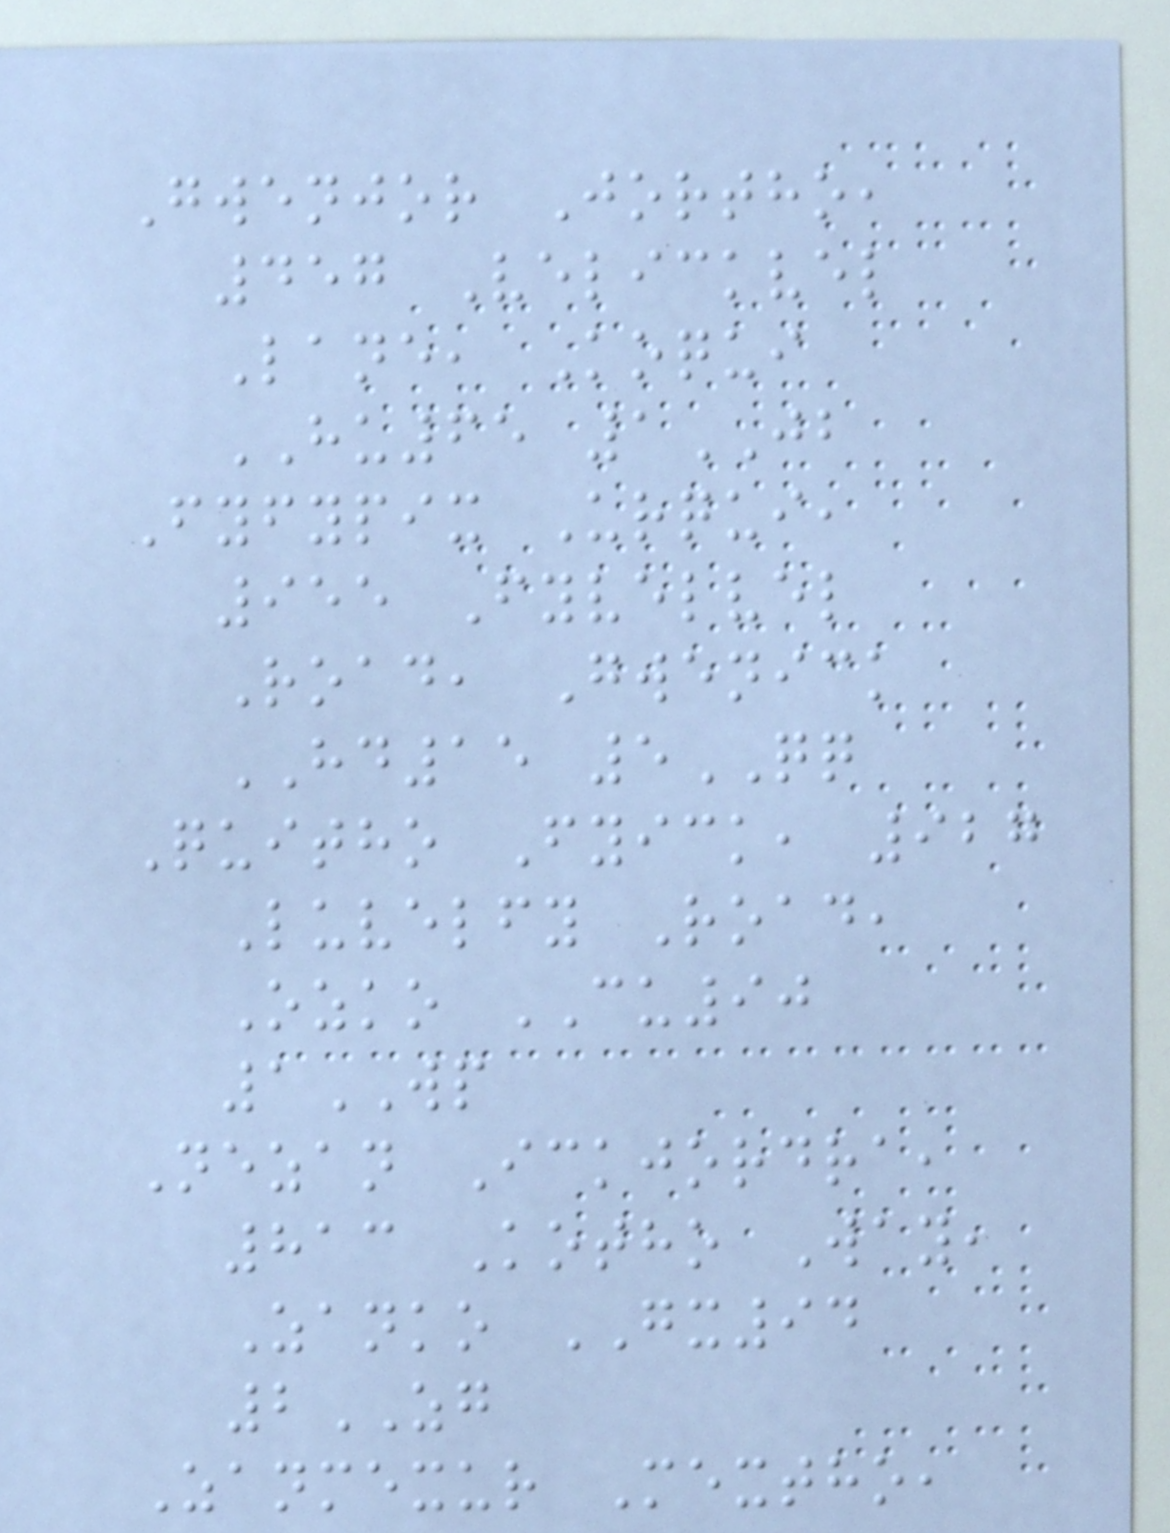Gwenjor Jortho,
457 Velickvel
Lane, Koqui
HU65 1JB
Fyfypix Urqui,
955 Fyvelvel
Road, Gwenick
HD15 5QQ
Quitho Fyick, 927
Luvelfy Road,
Ozko CU90
1WP
Nezan Ickjordra,
813 Kotho Way,
Zanko GX94
2ZG
Zanmexur Mextho,
